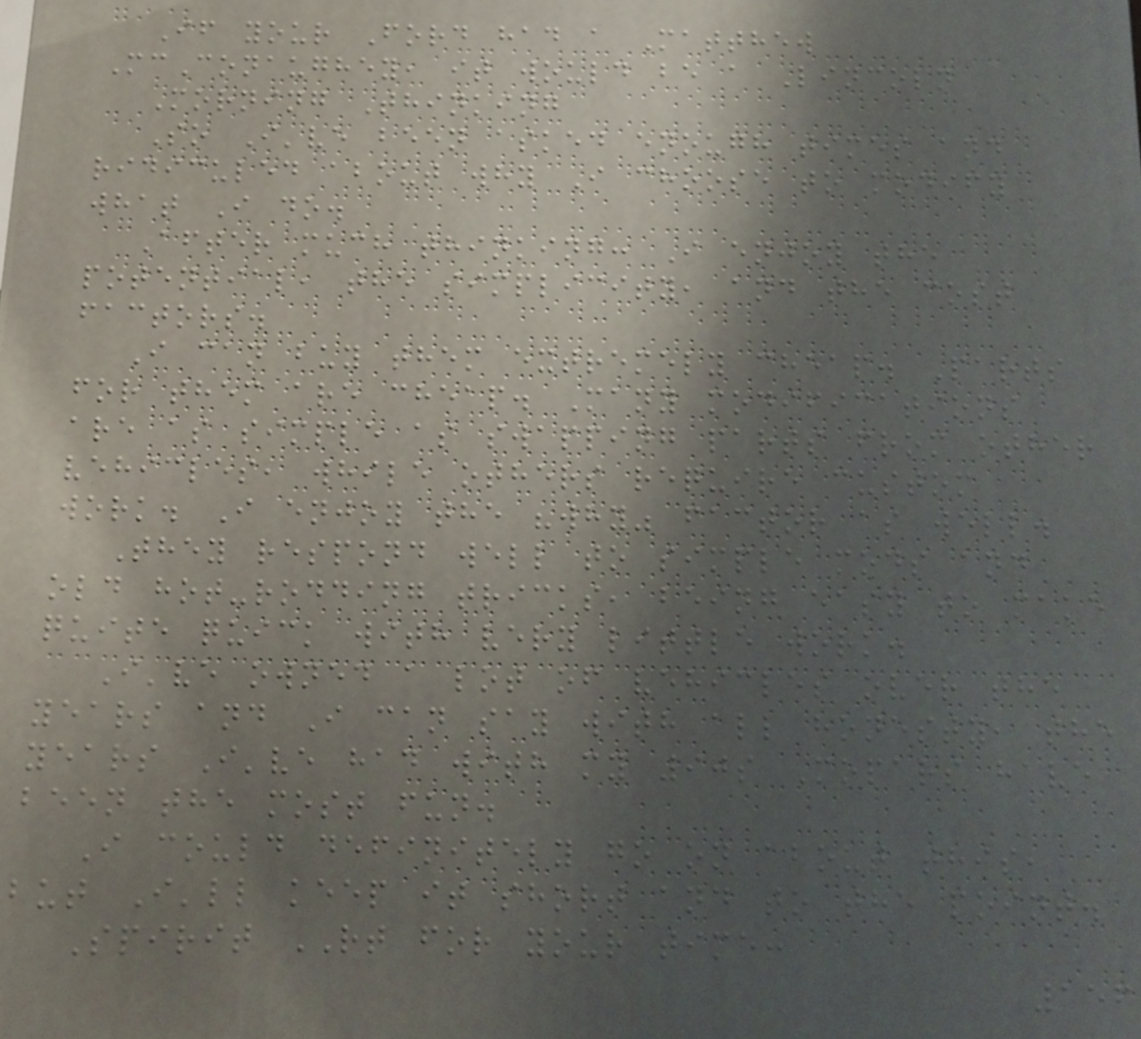If your Ford had a Matthew
McConaughey, it would be a Lincoln
Morning Thinking
So I've been asked enough times and
ridiculed about why I choose to modify
what I do.
After much thinking: I enjoy the
potential, the simplicity, and the cost
factors.
I can buy them extremely cheap. Parts
for them are cheap. Many modifications
are as simple as swapping parts from other
vehicles, while others require custom
work. I enjoy the "why" factor as well.
They respond well to simple mods and
old hot-rodding tricks, being easy to make
quite quick with very little work.
I've owned a lot of vehicles over the
years and I can say with all honesty, the
years I've had with my 90s Mopars have
been the most fun.
I could definitely go on about this,
but I'll keep it short and to the point.
Spirit RT for your time:
156
